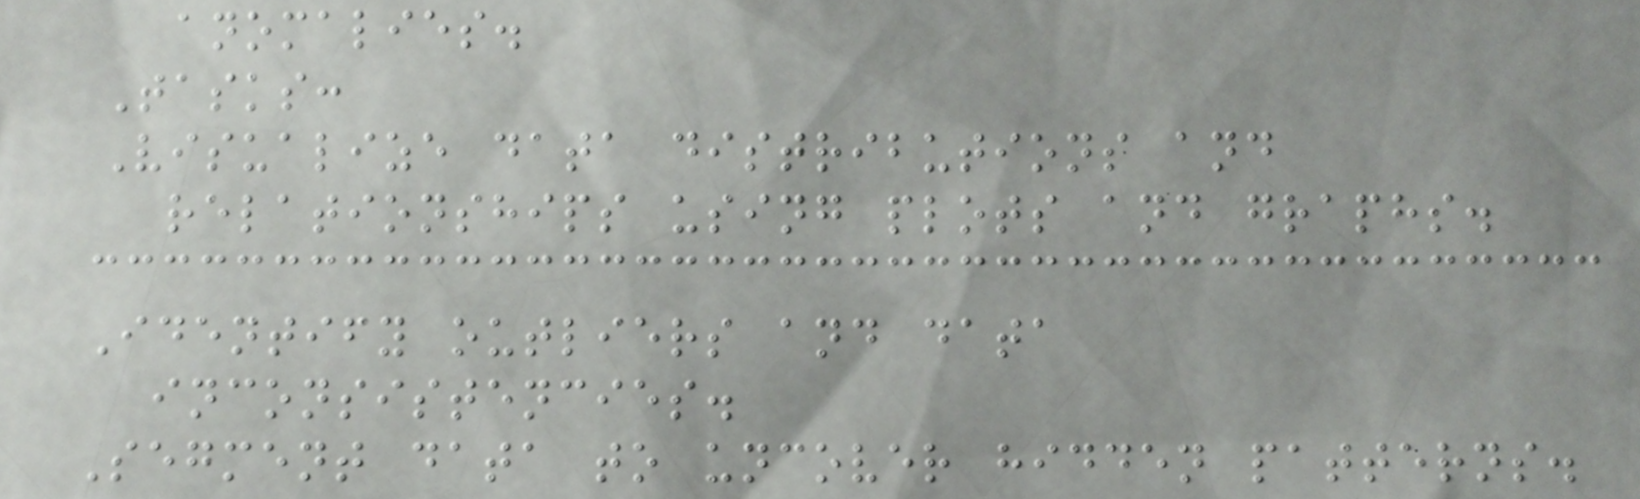anomalies.
Tasks:
Visualize data distributions and
relationships using plots and graphs.
Identify outliers and data
inconsistencies.
Segment data to uncover hidden patterns.
